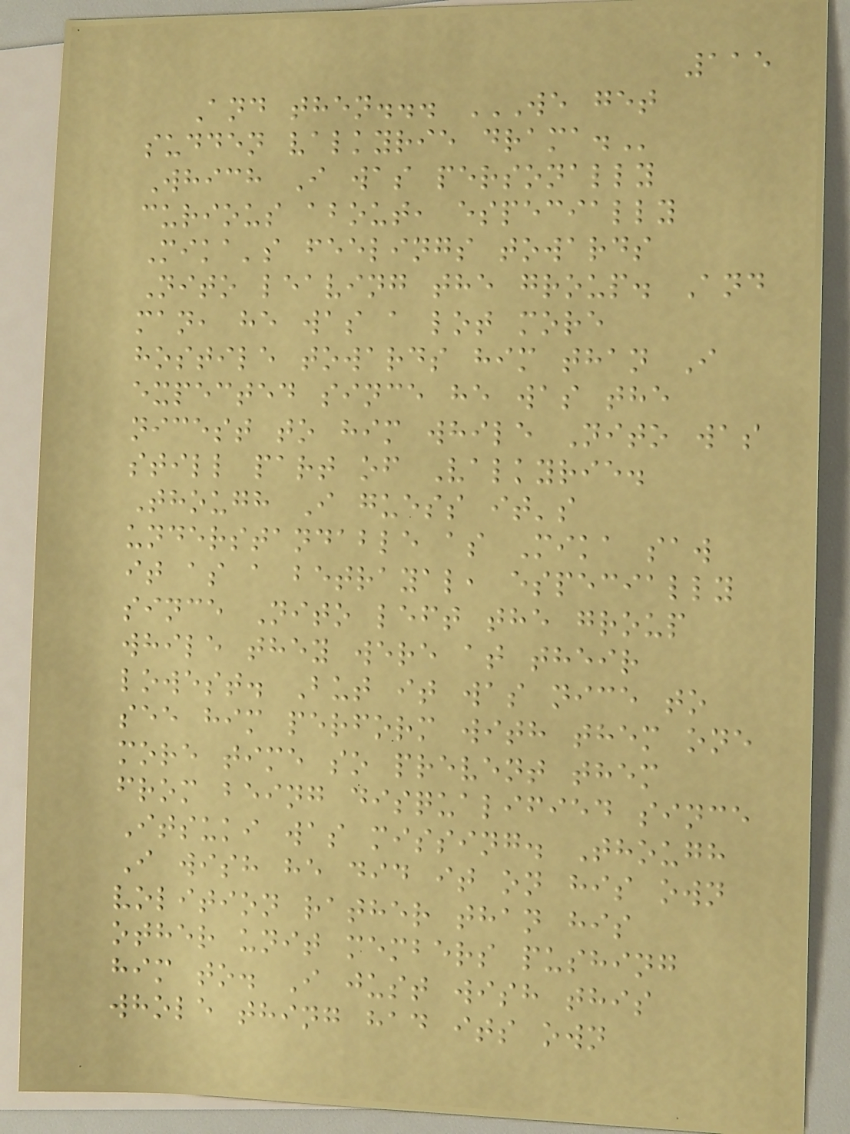115
And then... WE GET
SUDDEN VALKYRIE DRAMA.
Which I was personally
curious about, especially
Mika's feelings towards
Nito leaving the group. And
man, he was a lot more
hostile towards him than I
expected since he was the
nicest to him while Nito was
still part of Valkyrie.
Though I guess it's
understandable as Mika saw
it as a betrayal, especially
since Nito left the group
while they were at their
lowest. But it was nice to
see him perform with them one
more time so prevent them
from being disqualified since
Itsuki was missing. Though
I wish he did it on his own
volition rather than his
other unit members pushing
him to. I just wish this
whole thing had its own
